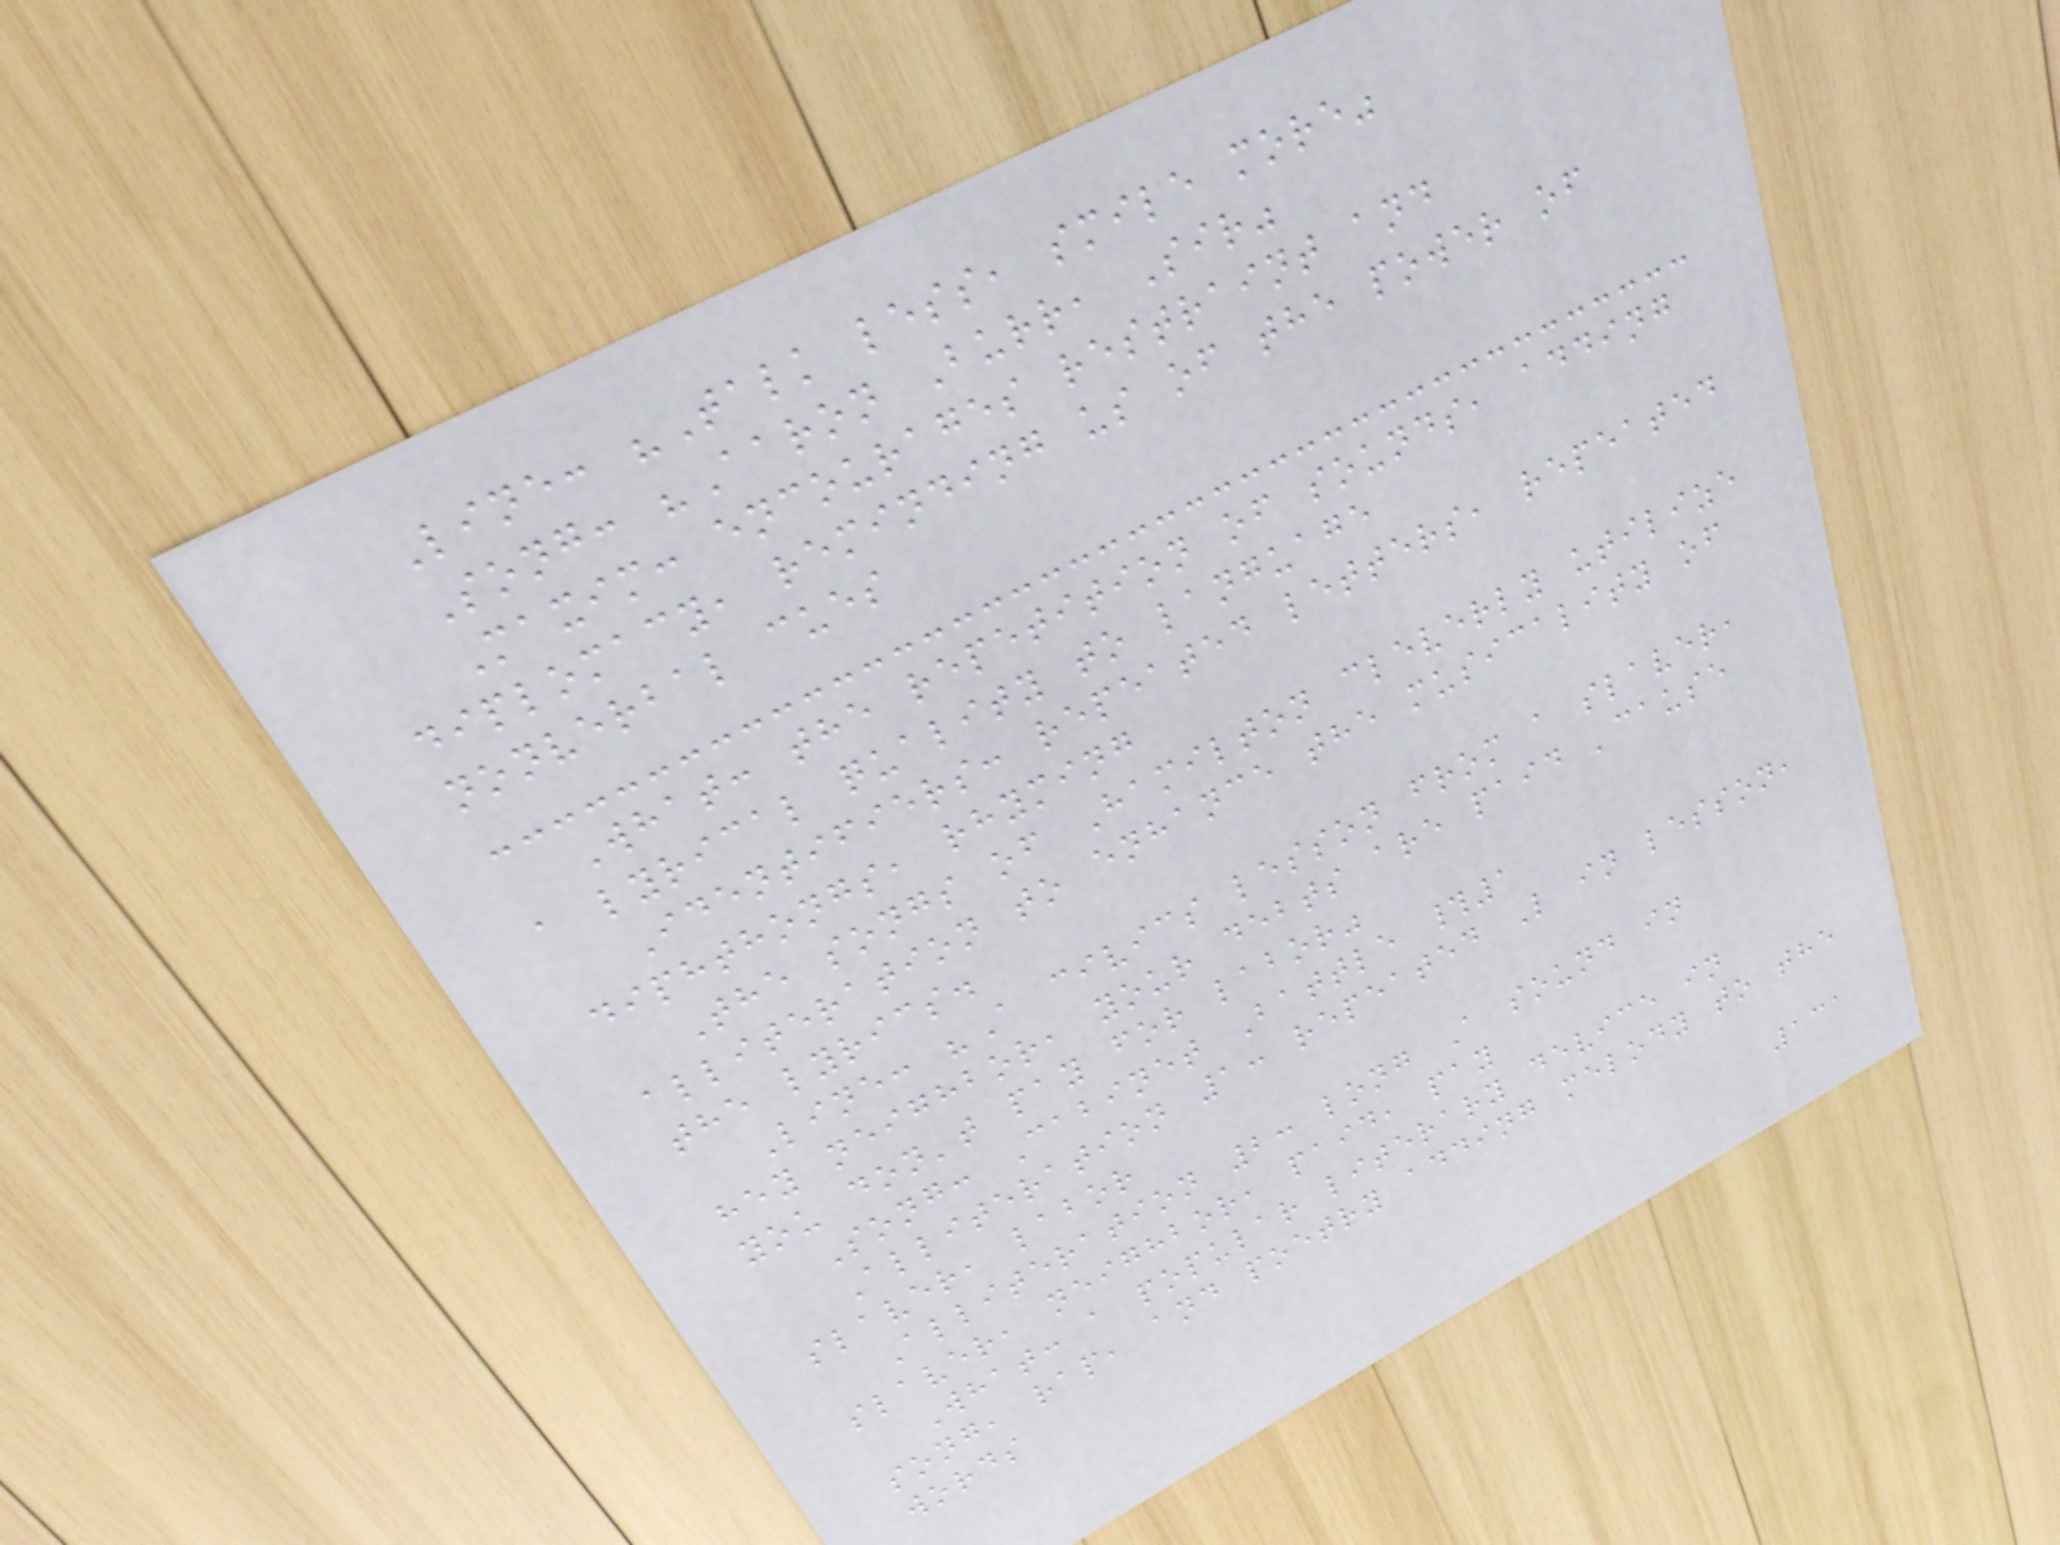Line: "Talk less, smile more"
Song: "Aaron Burr, Sir"
Maxim: encourages restraint and
diplomacy, reminding us of the power of
nonverbal cues
What: the repetition of sounds, adding
a lyrical quality to language
Identifiers: repeated letters, repeated
diphthongs, rhyming
The songs of Hamilton cleverly utilize
alliteration to enhance the musicality of
the lyrics.
Line: "A civics lesson from a slaver,
hey neighbor, your debts are paid 'cause
you don't pay for labor"
Song: Cabinet Battle #1
Alliteration 1: repeated L in lesson,
slaver, labor
Alliteration 2: long A sound in
slaver, neighbor, paid, pay
What: a popular literary device in
song, rap, and poetry adding melody to the
words
131
